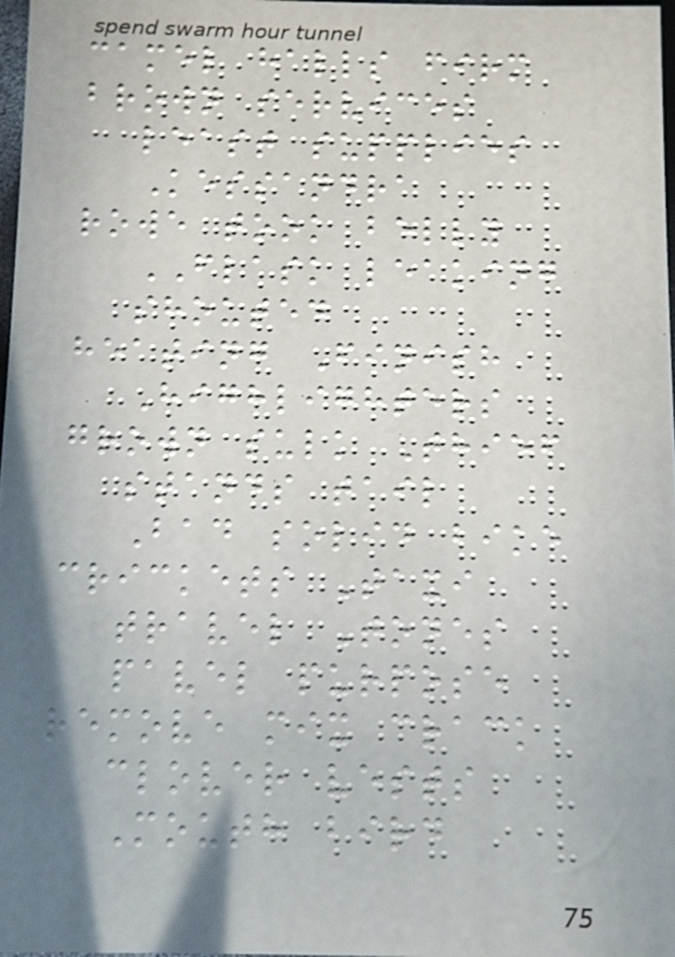camel halls firm
brown services
least supplies
Kessandra
rowe took belly
FLASK leaking
shouted
heating Finish
Highlighters
grown sulk Thief
stands tail
Bad solid bike
crickets Taxi
travel Tones
pavel purpose
remove mix crack
clover vests
Mouth bird
